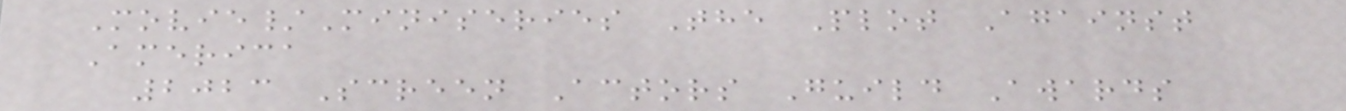Movie/Miniseries The Plot Against
America
2023 Screen Actors Guild Awards
